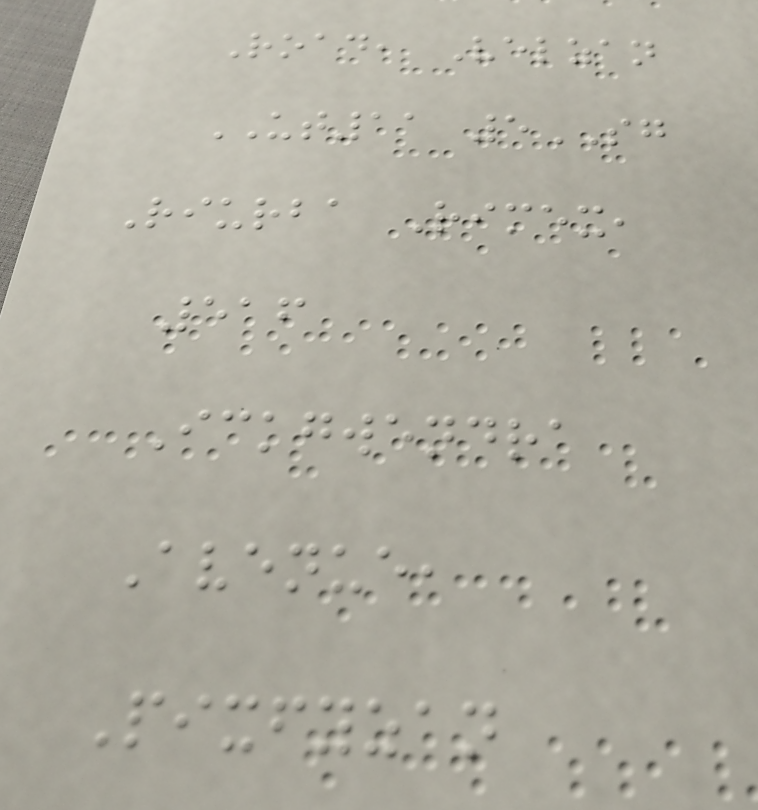Road, Velzan
UT11 5SG
Riurba Rimex,
516
Ickgwendra
Avenue,
Pixfyzan
